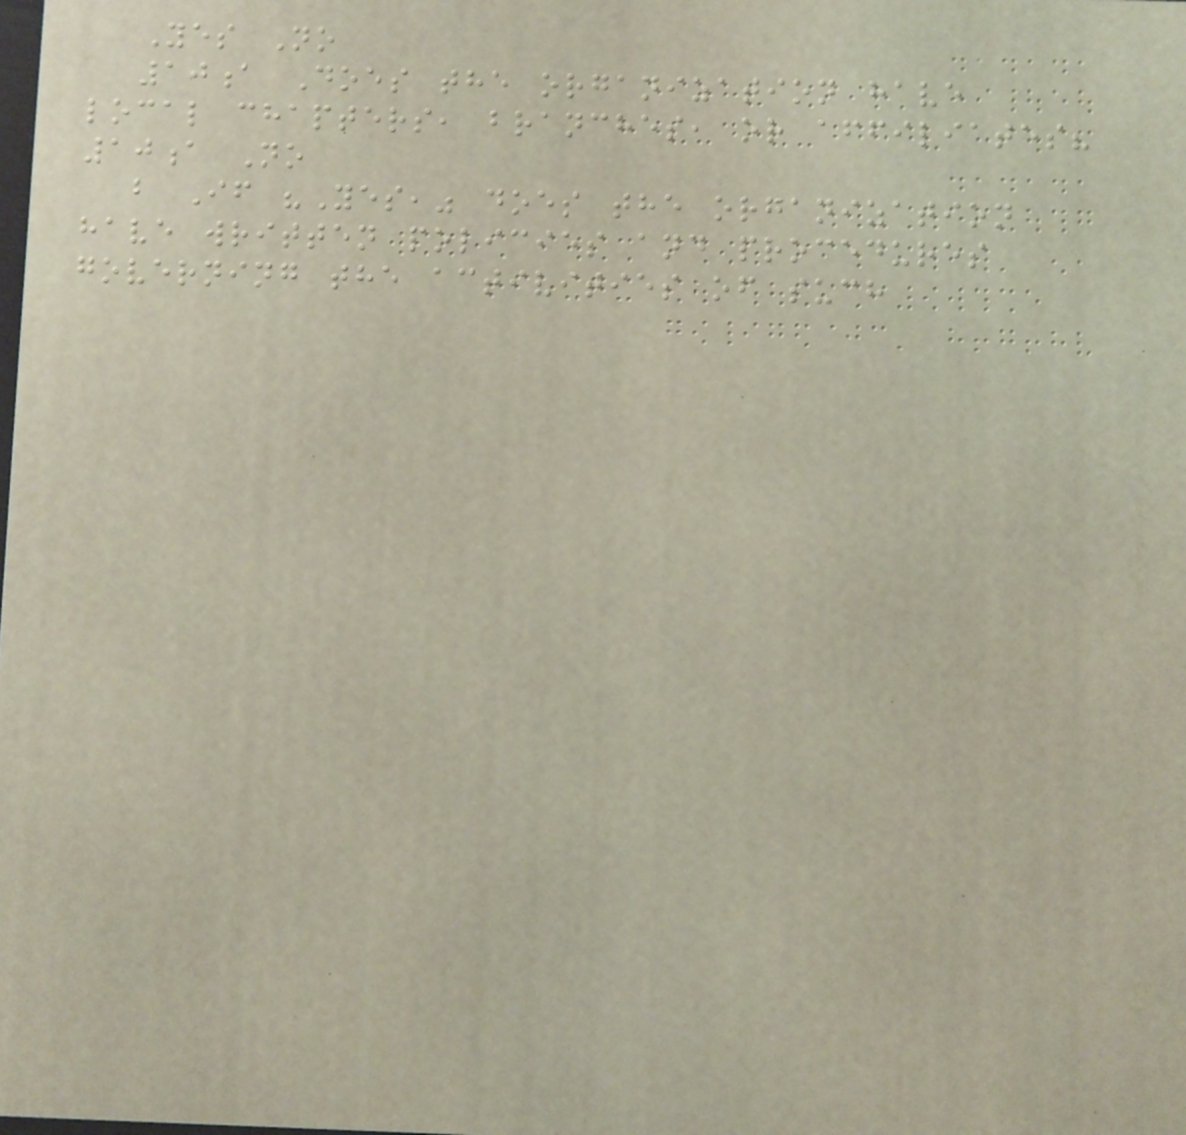Yes No
10a Does the organization have
local chapters, branches, or affiliates?
10a No
b If "Yes," does the organization
have written policies and procedures
governing the activities of such
